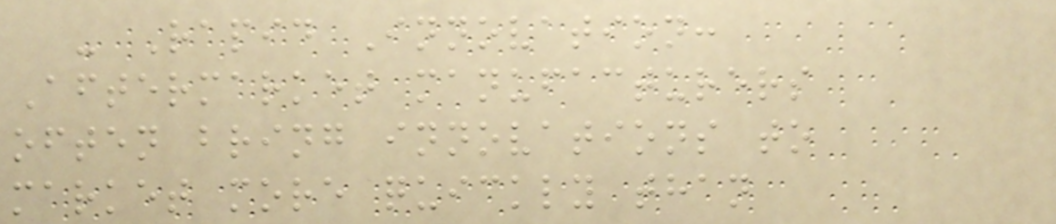- Rapid Innovation:
Aftermarket manufacturers
often bring innovations to
market more quickly than
